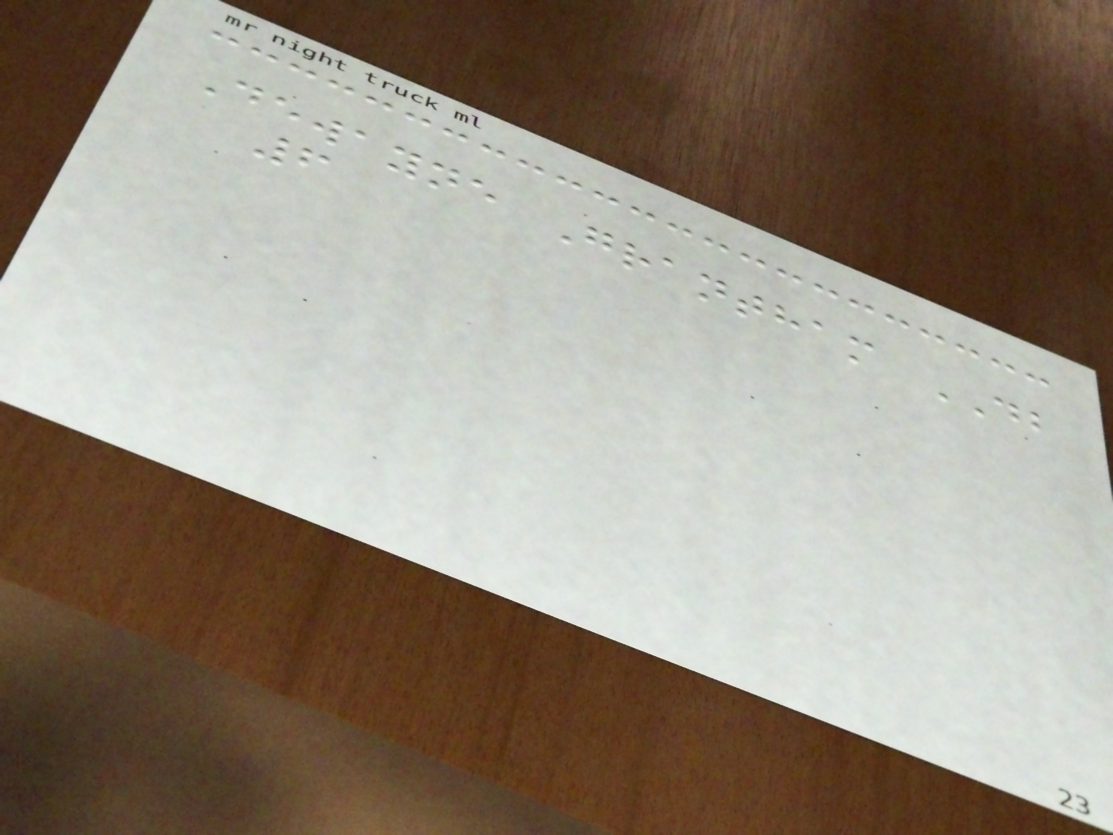Dewayne Grantham DB
6
